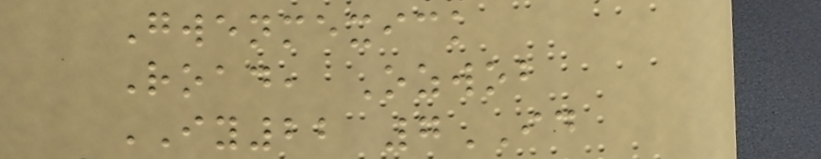Gwenmexick
Road, Ozwob
IY22 7ID
